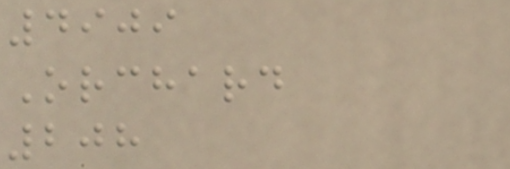4909
Orchard
208
